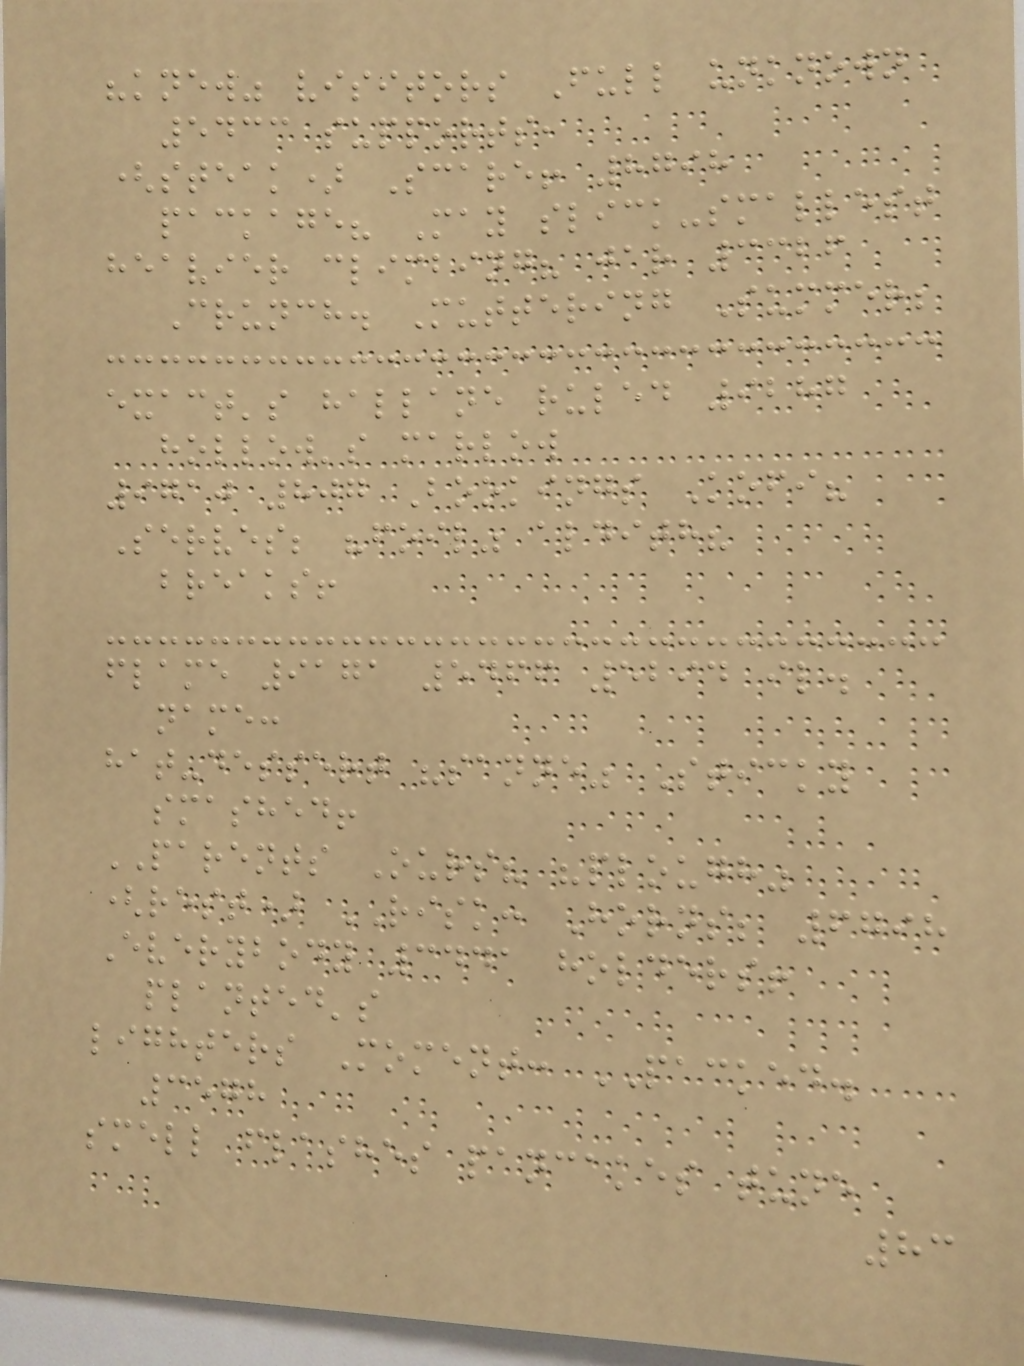"knew" visitors Full unknown
5433 supports,
(steak) Scare! 8798
package? May slick-smallest
heavier climbing? jar 3326
Crunch. Muttering Summer;
exact's hallane ruled 9287
hollow's marlow
9710 807 Bookings Kofi?
Serves; "foil" aldith?
breaks!
flame 9171 5466 5294 il.
name:
hat-dessert "sanne" Sticky
smashed!
PARENTS Ours? "plough"
(rest) RISK: Horns; 6798
Everybody 3441 holders!
planted's
lighters Moment: PACKED.
3578
smell flashes pancakes tune
83
